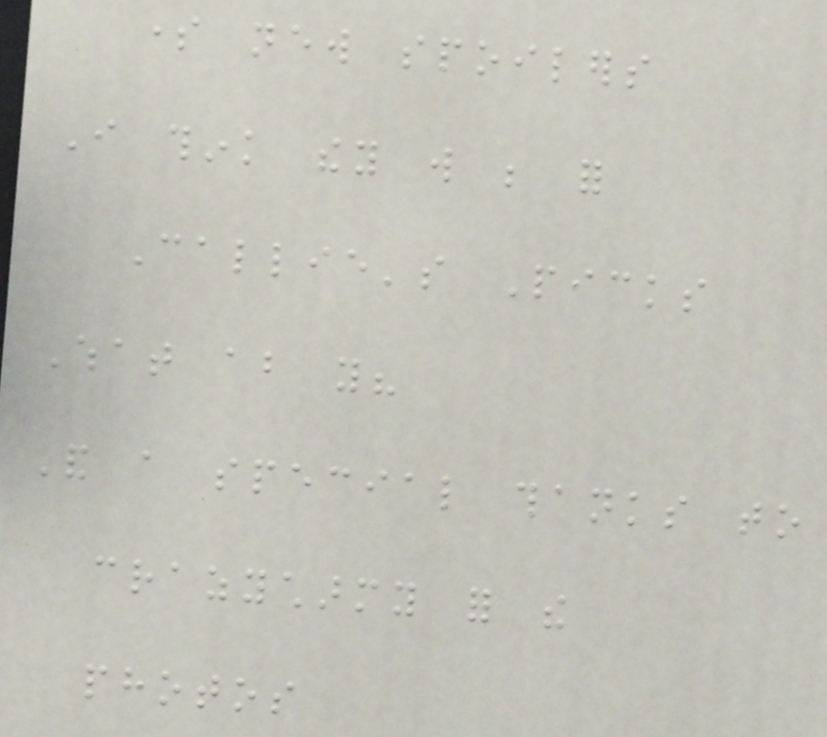some new spoilers
I think they will be for
Callie's Picks
What about you?
And a special thanks to
crazycharmy for the
photos
